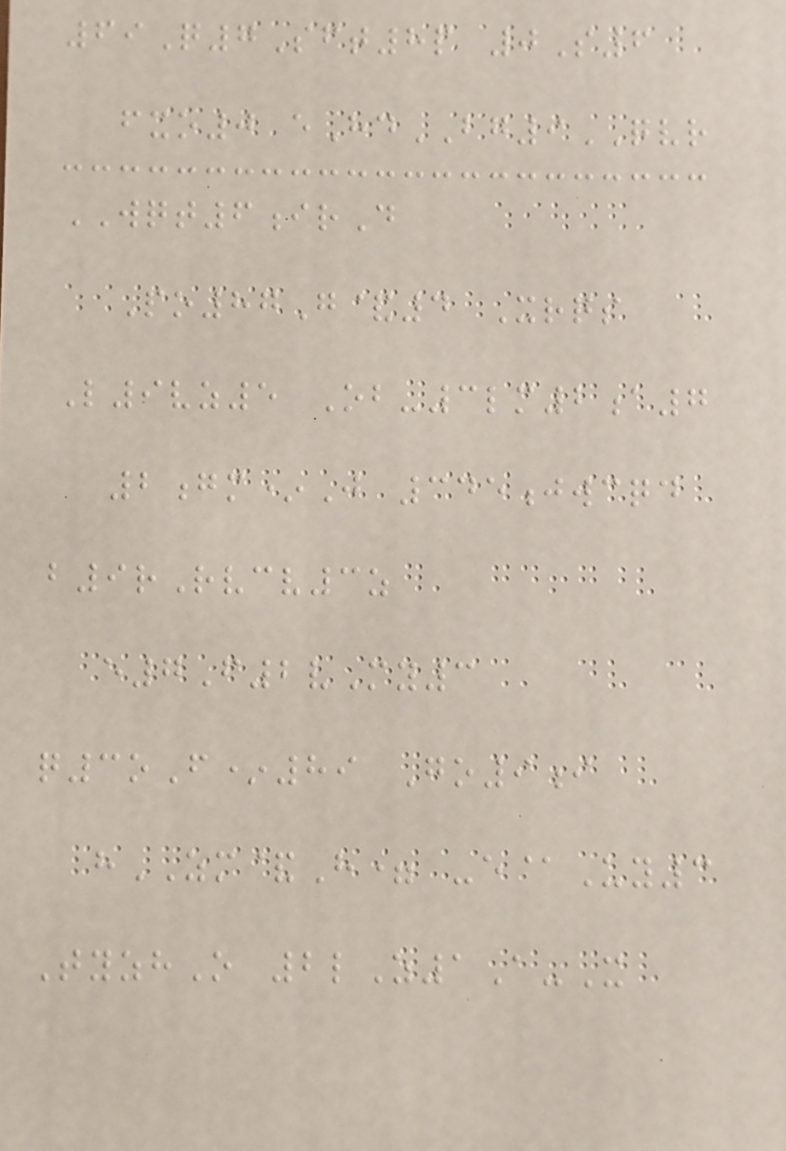69Q7Sft8p 0S6
fxo0 eHdBG9QVR
WQT6irD
Po87G&4 Xrqs
L9vz5 Ob-3lm2a7
2gm*J 345jwcqd
b9rRvcv3z
e7F2vMy3
q3oF*89 Go9i
hZM&H= -e@Uy3
TyzhO 2lZ1A-X
